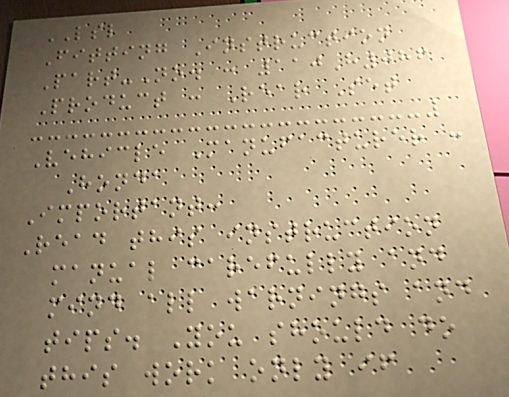LSL
Fitting Instruction
Part-No. : 110H086
Product : Rear Set
Vehicle Manufacturer :
Honda
Important:
Read this instruction
manual carefully and
mind all warnings and
tips. You should do
this work only if
